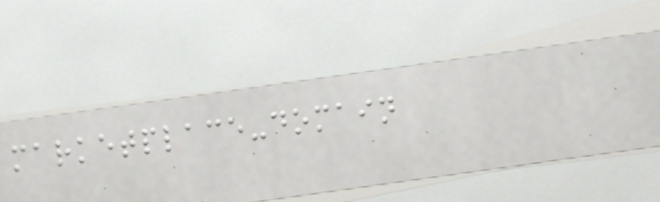marketplace-domain
